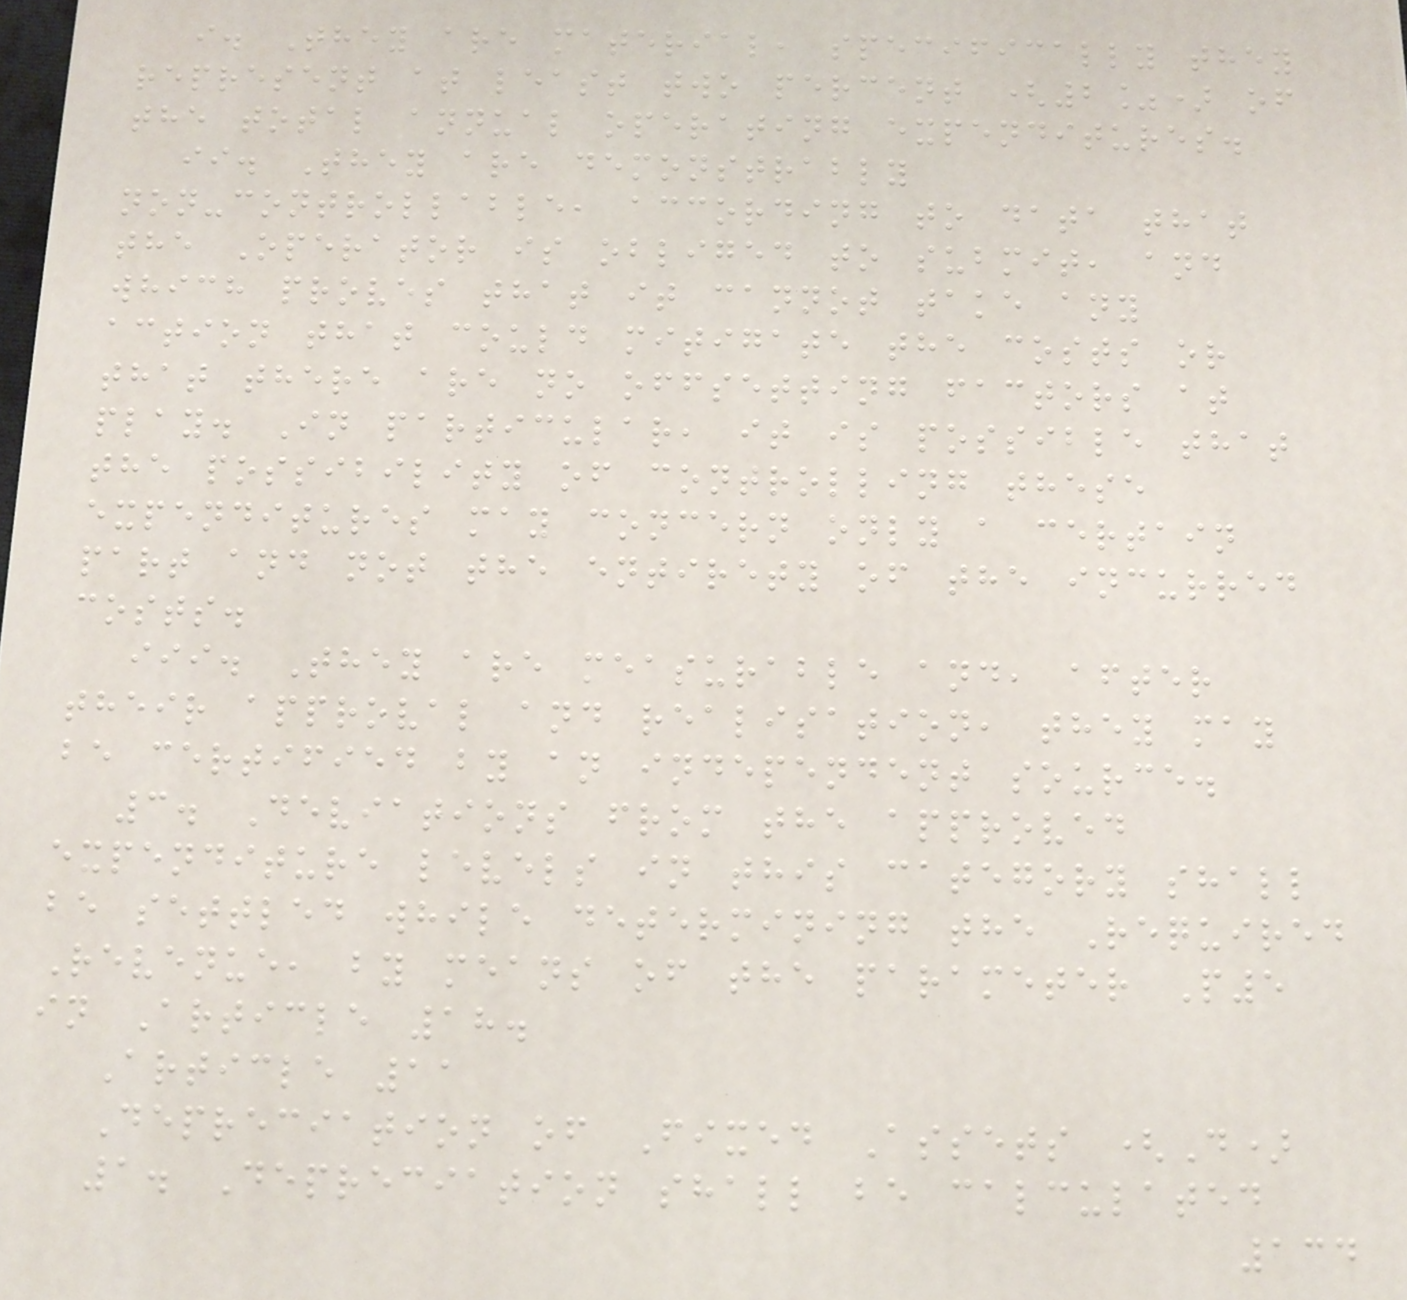i. They are material, specifically they
represent at least two percent (2%) of
the total annual operating expenditures.
ii. They are demonstrably
non-controllable, according to data that
the Operator is obliged to submit, and
which proves that it cannot take any
action that could mitigate the costs or
that there are no offsetting factors at
play. In particular, it is possible that
the possibility of controlling these
expenditures may concern only a certain
part and not the entirety of the incurred
costs.
iii. They are measurable and, after
their approval and realisation, they may
be certified by an independent source.
3. Deviations from the approved
expenditure levels in this category shall
be settled while determining the Required
Revenue, by means of the parameter P5
in Article 18.
Article 11
Depreciation of Fixed Assets (D)
1. Depreciation shall be calculated
134
